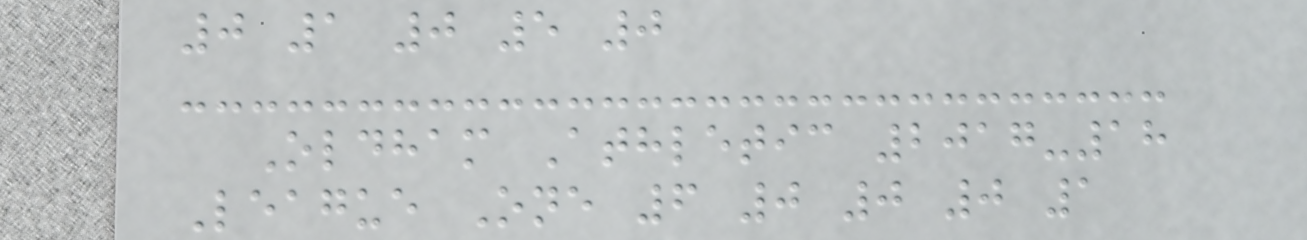0 1 0 5 0
Oldham Athletic 2017-18
League One 6 0 0 0 1
